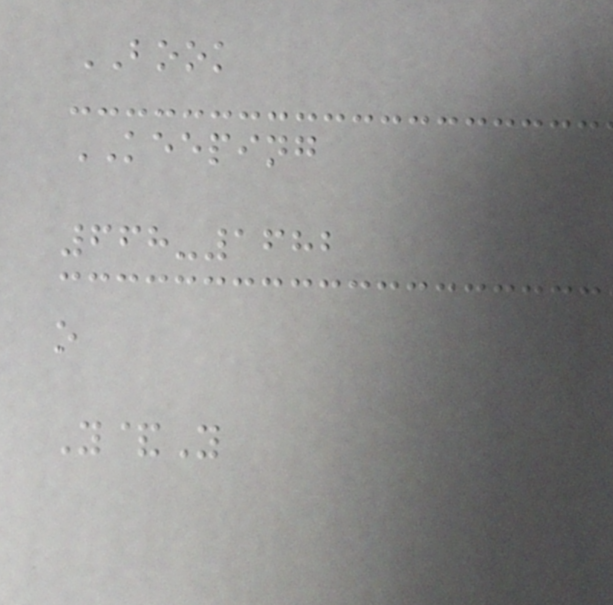BOOK
KEEPING
668-1682
o
Y&Y
